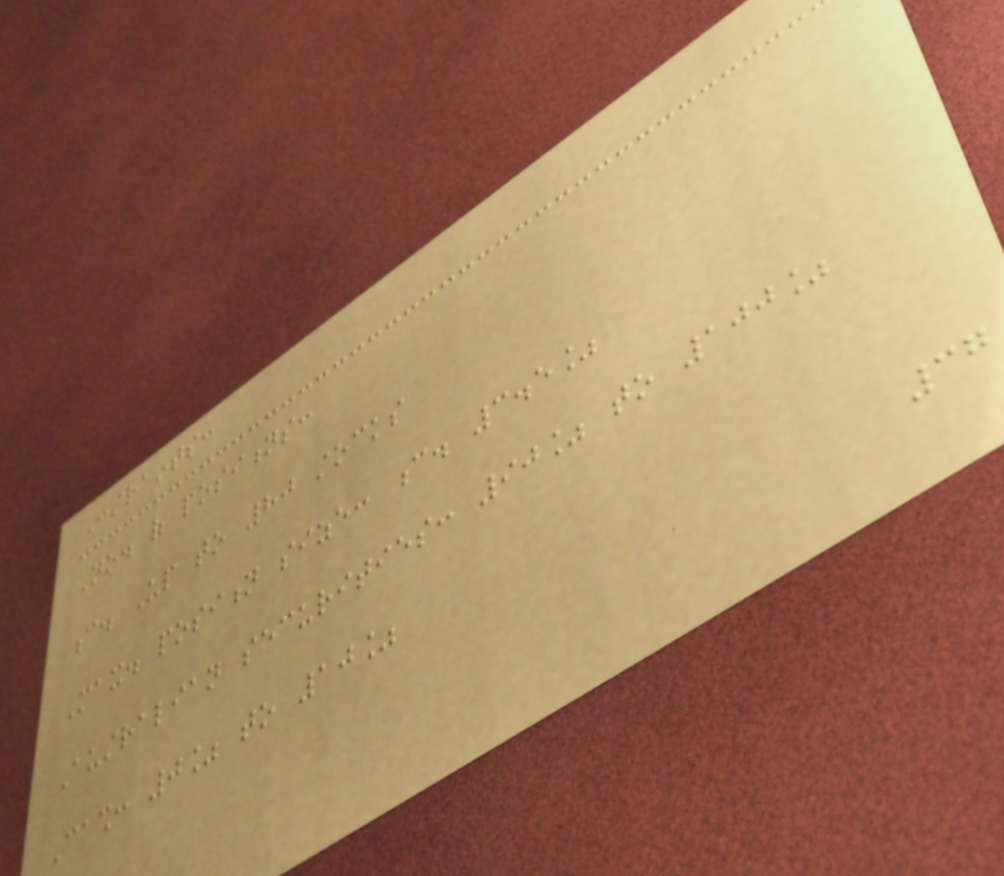Constraints:
No. of positions:
c. Up to 80 stocks
Max. position size: c. 3.5%
Australian securities: 90% to 100%
Cash: 0% to 10%
37
